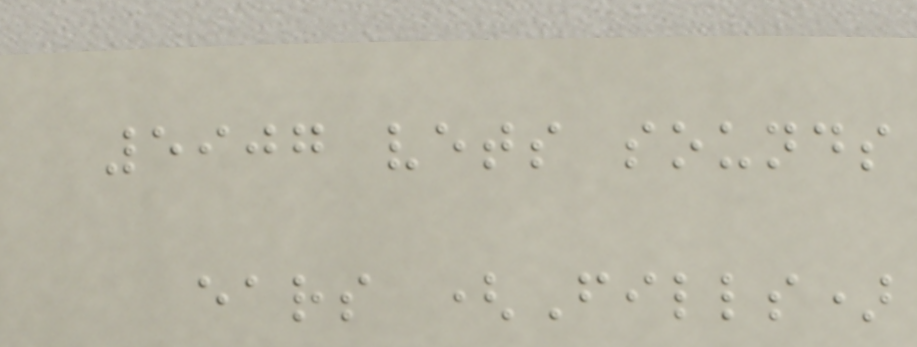5907 vets sounds
ears (Fills)
